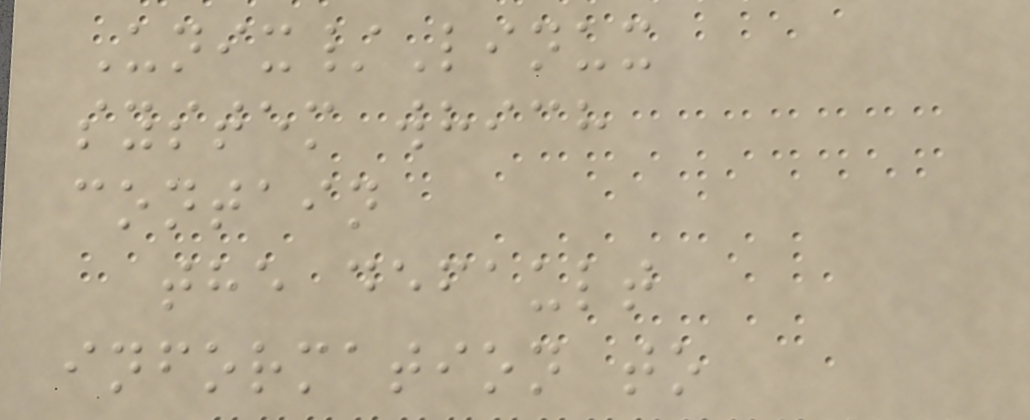Unix/Linux
system which
contain
the default
information to
